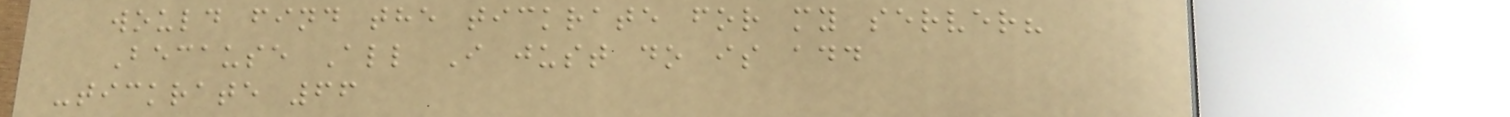would find the tickrate for my server?
Because All I just do is add
-tickrate 66
